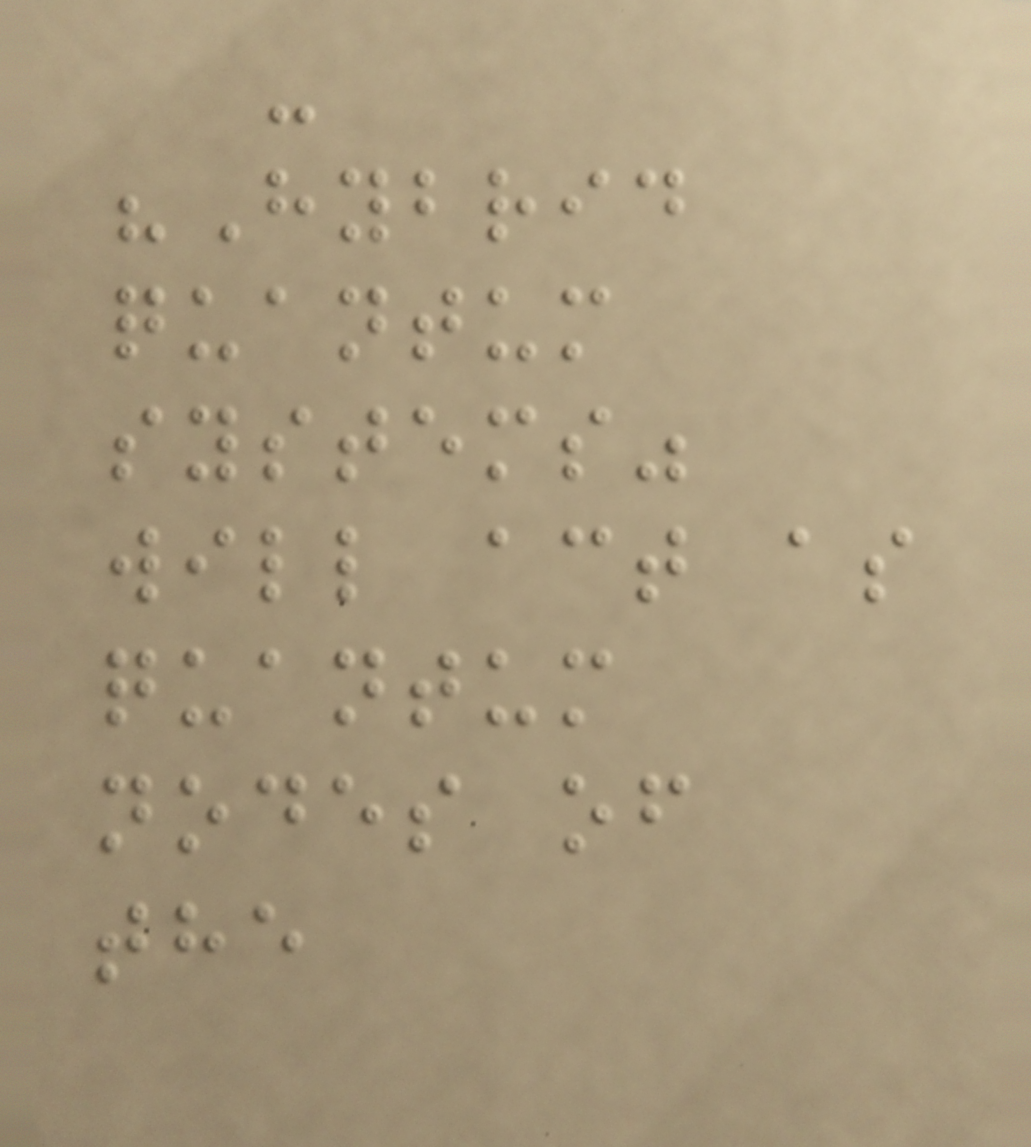-
"Hybrid
quantum
systems"
will act as
quantum
nodes of
the
